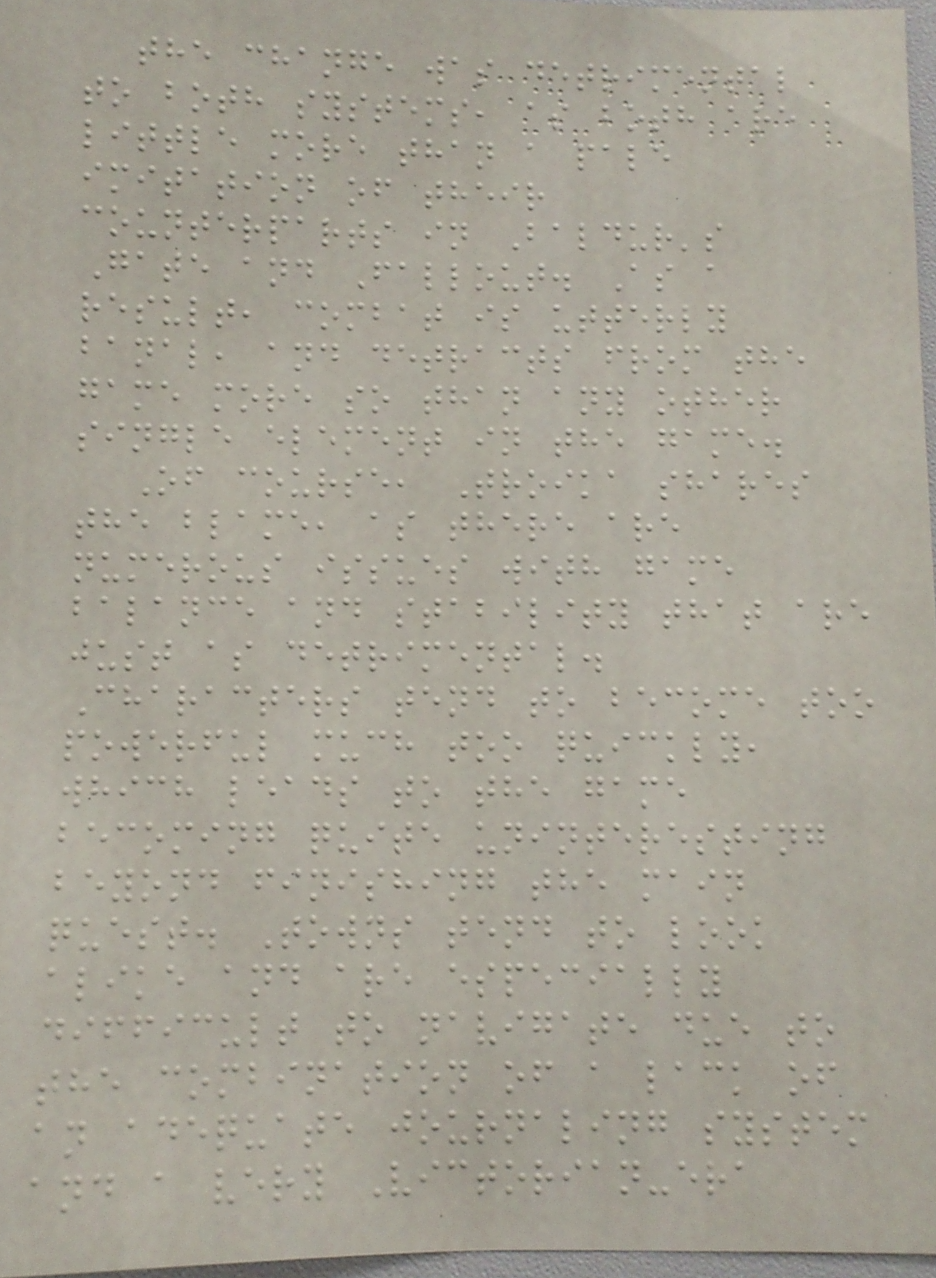the change was detrimental
to both systems, as both are
little more than a pale
imitation of their
counterparts in Baldur's
Gate and Fallout. As a
result, combat is utterly
banal, and detracts from the
game more so than any other
single element in the game.
Of course, Troika shares
the blame, as there are
numerous issues with game
balance and stability that are
just as detrimental.
Characters tend to become too
powerful much too quickly,
which leads to the game
becoming quite uninteresting
beyond finishing the main
quest. Towns tend to look
alike and are especially
difficult to navigate due to
the combination of a lack of
an adequate journaling system
and a very Victorian-era
